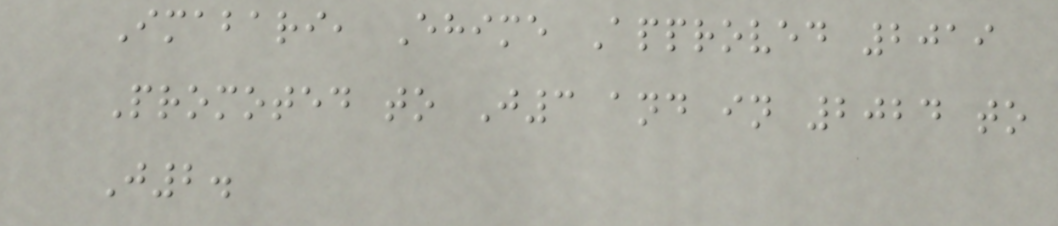Imabari, Ehime Approved 2019
Promoted to J3 and in 2024 to
J2.
